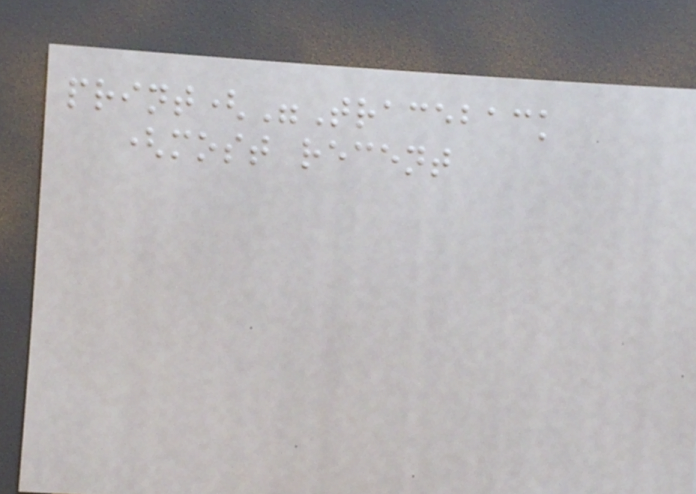print("Traceback
(most recent
